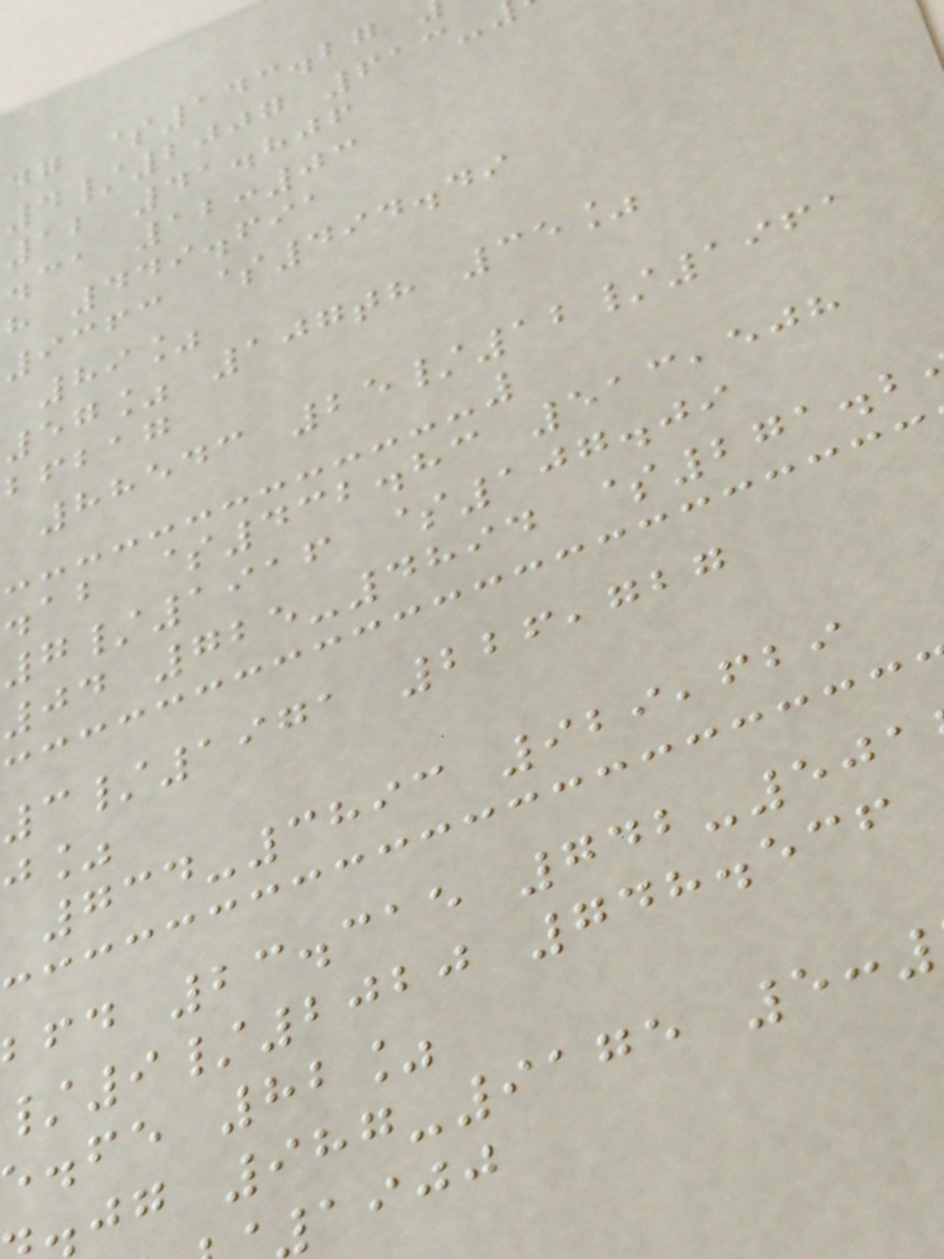dg $143.27
4/2007 613-
12 41.806
.ca 12:03
h 449.691
9363 $494.49
89%
57% 107th 35%
bfbag
88543 25/12/1961
.ab $432.83 513,508
7/1916 $107.09
04 725-4894 $271.2
3/1971 226,727
734-3893 929,629
bfd 23.315 742-501
/9/2020 748.536
e.fe 82%
jg 987-9175 5:
aijj
